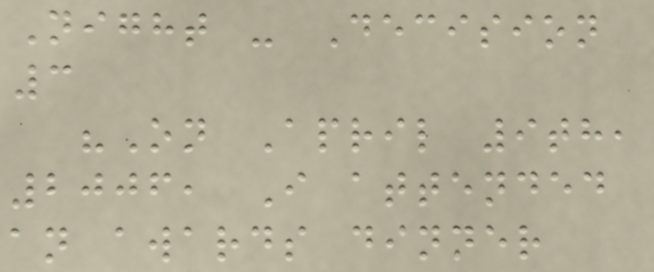Night - Decision
3
"On April 9th,
2006, I attended
an awards dinner
